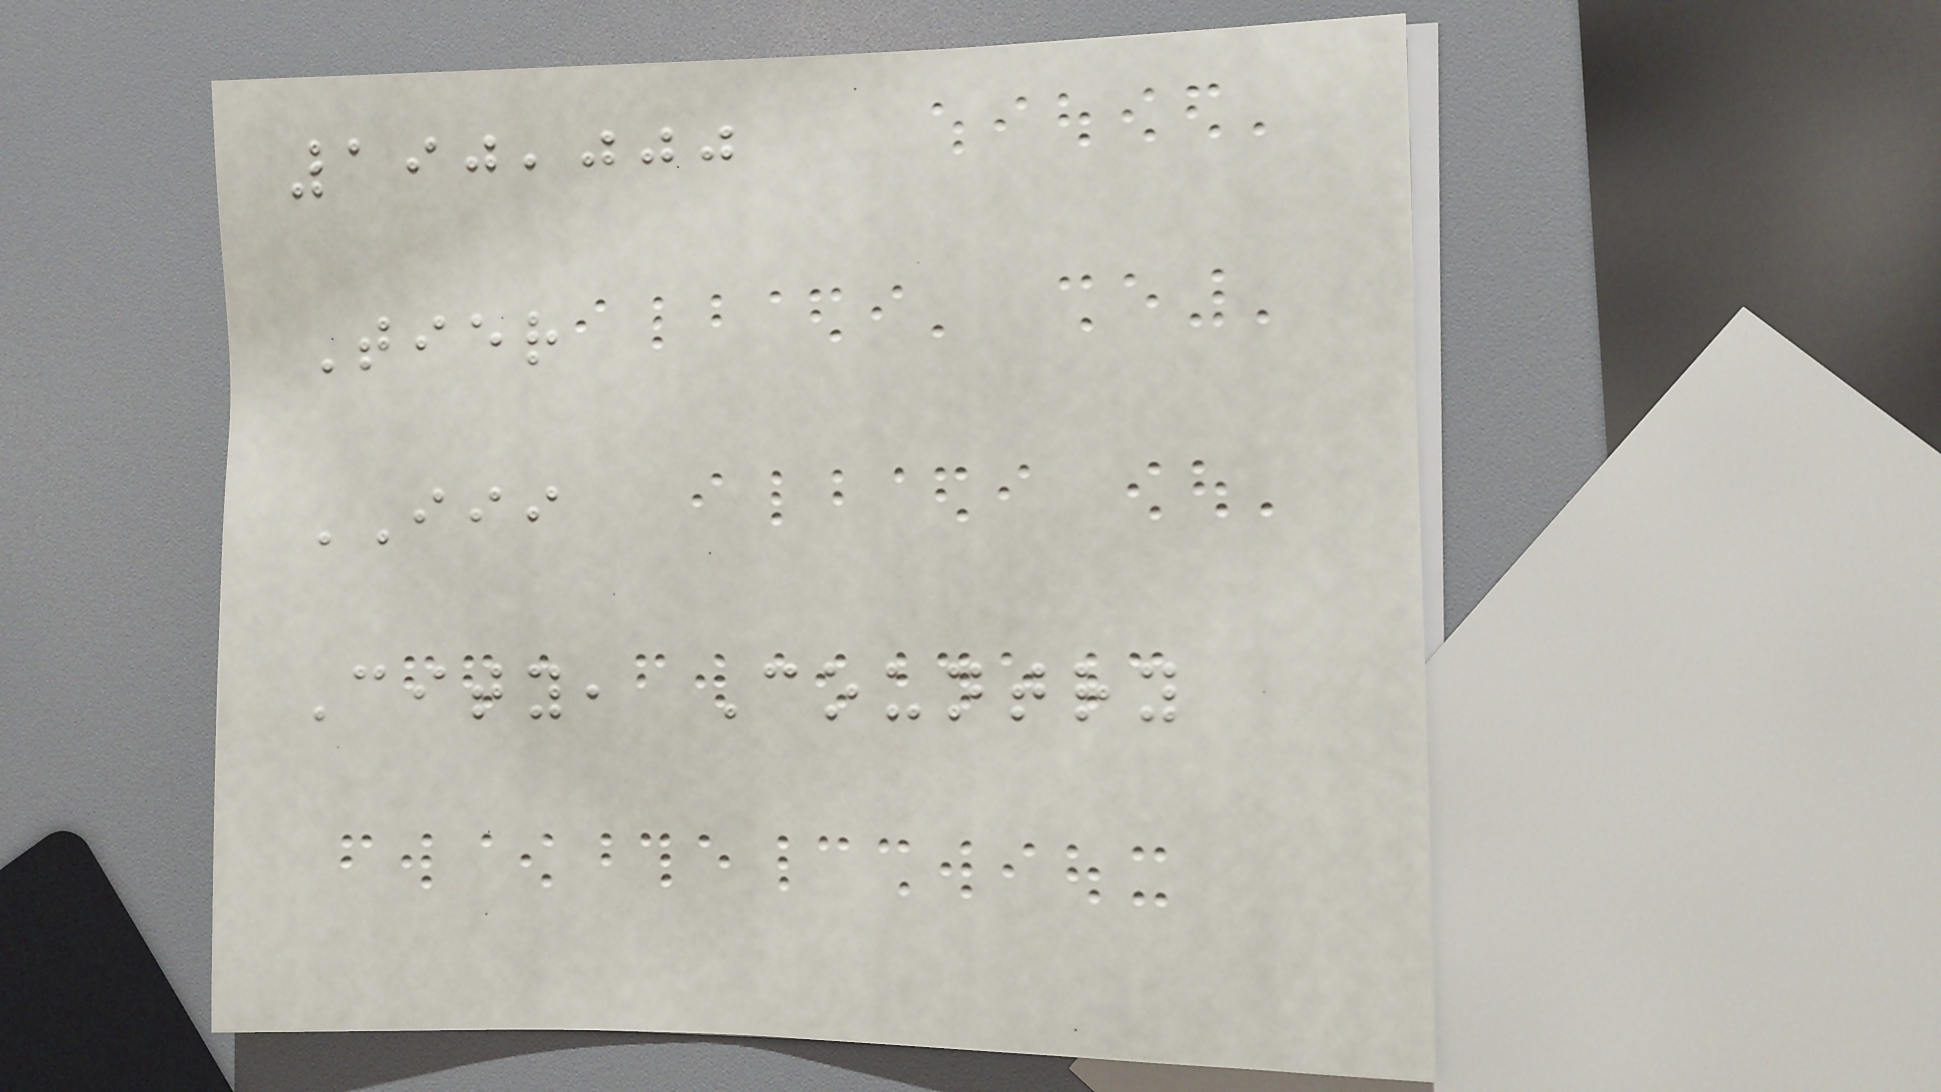190,000
Tier
III
City, Country
